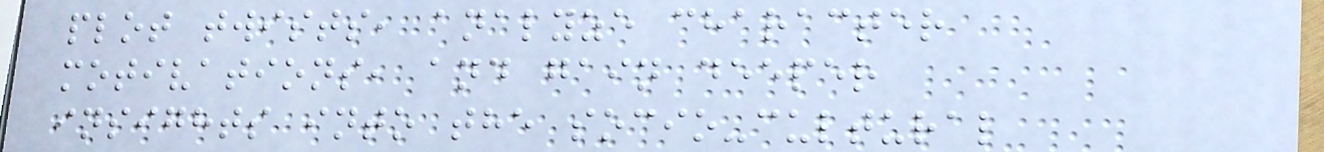plot twists, analyze character
motivations, and gain deeper
insights into the socio-cultural
